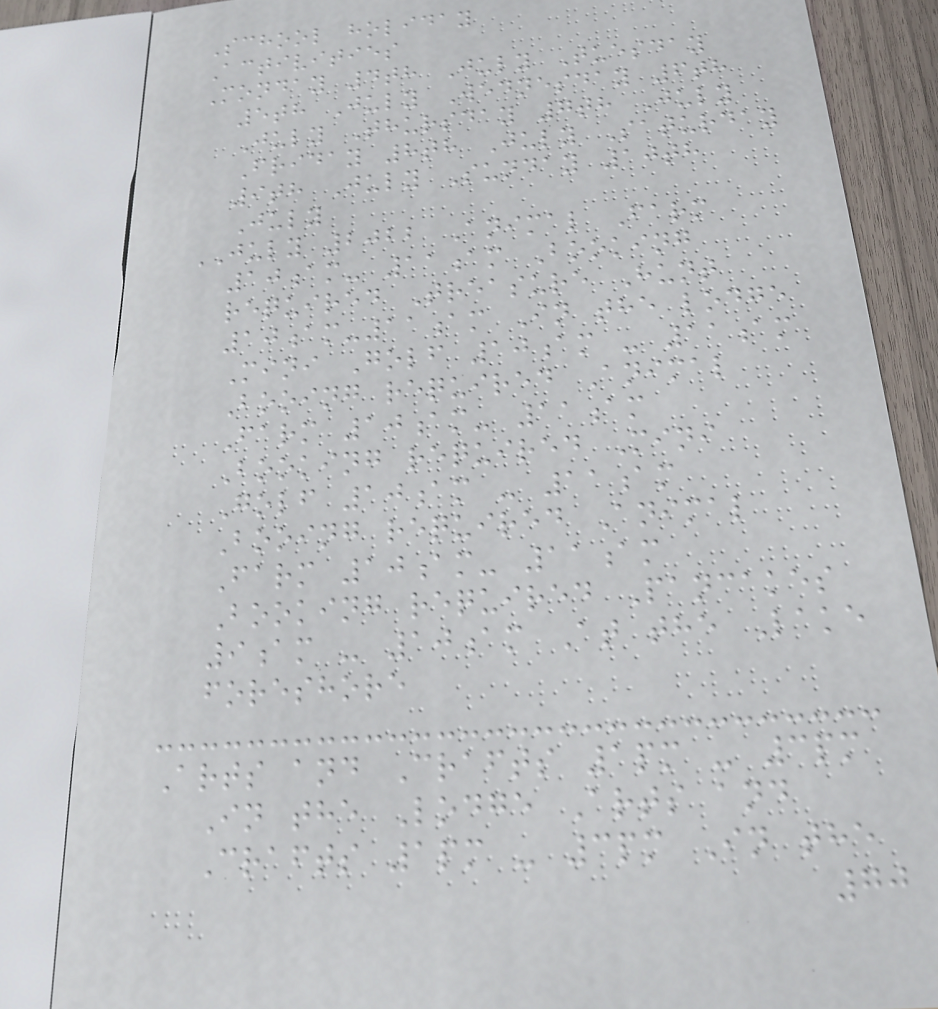School holiday
Activities
Monday 4th July Tuesday
5th July Wednesday 6th
July Thursday 7th July
Friday 8th July Saturday
9th July Sunday 10th
July
JULY 2022 Animal Farm
10am- 11am Booking
required Treasure Hunt
10am-11am In the lodge
Mini Golf 10am - 11am
Booing required Animal
Farm 10am- 11am
Booking required Mini
Golf 10am - 11am
Booing required Animal
Farm 10am- 11am
Booking required Pancakes
9am - 10am At the Lake
foreshore
Arts and Crafts 1pm - 3pm
In the Lodge Arts and
Crafts 1pm - 3pm In the
70
